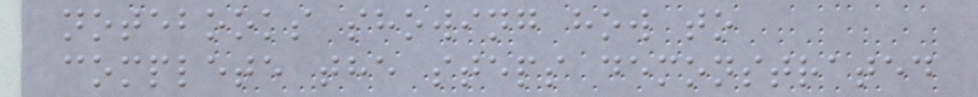notebooks showing how to
complete the steps demonstrated
